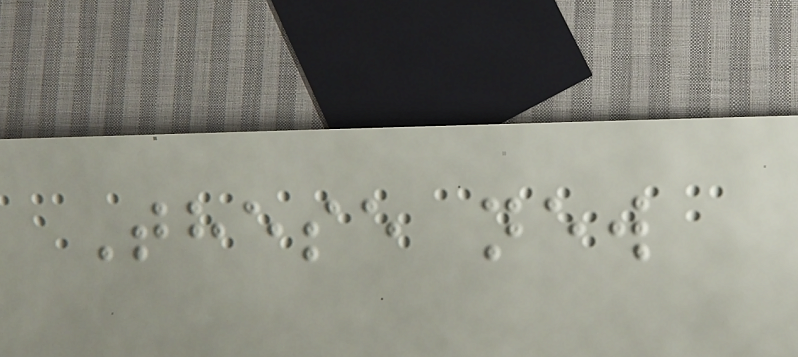These new
